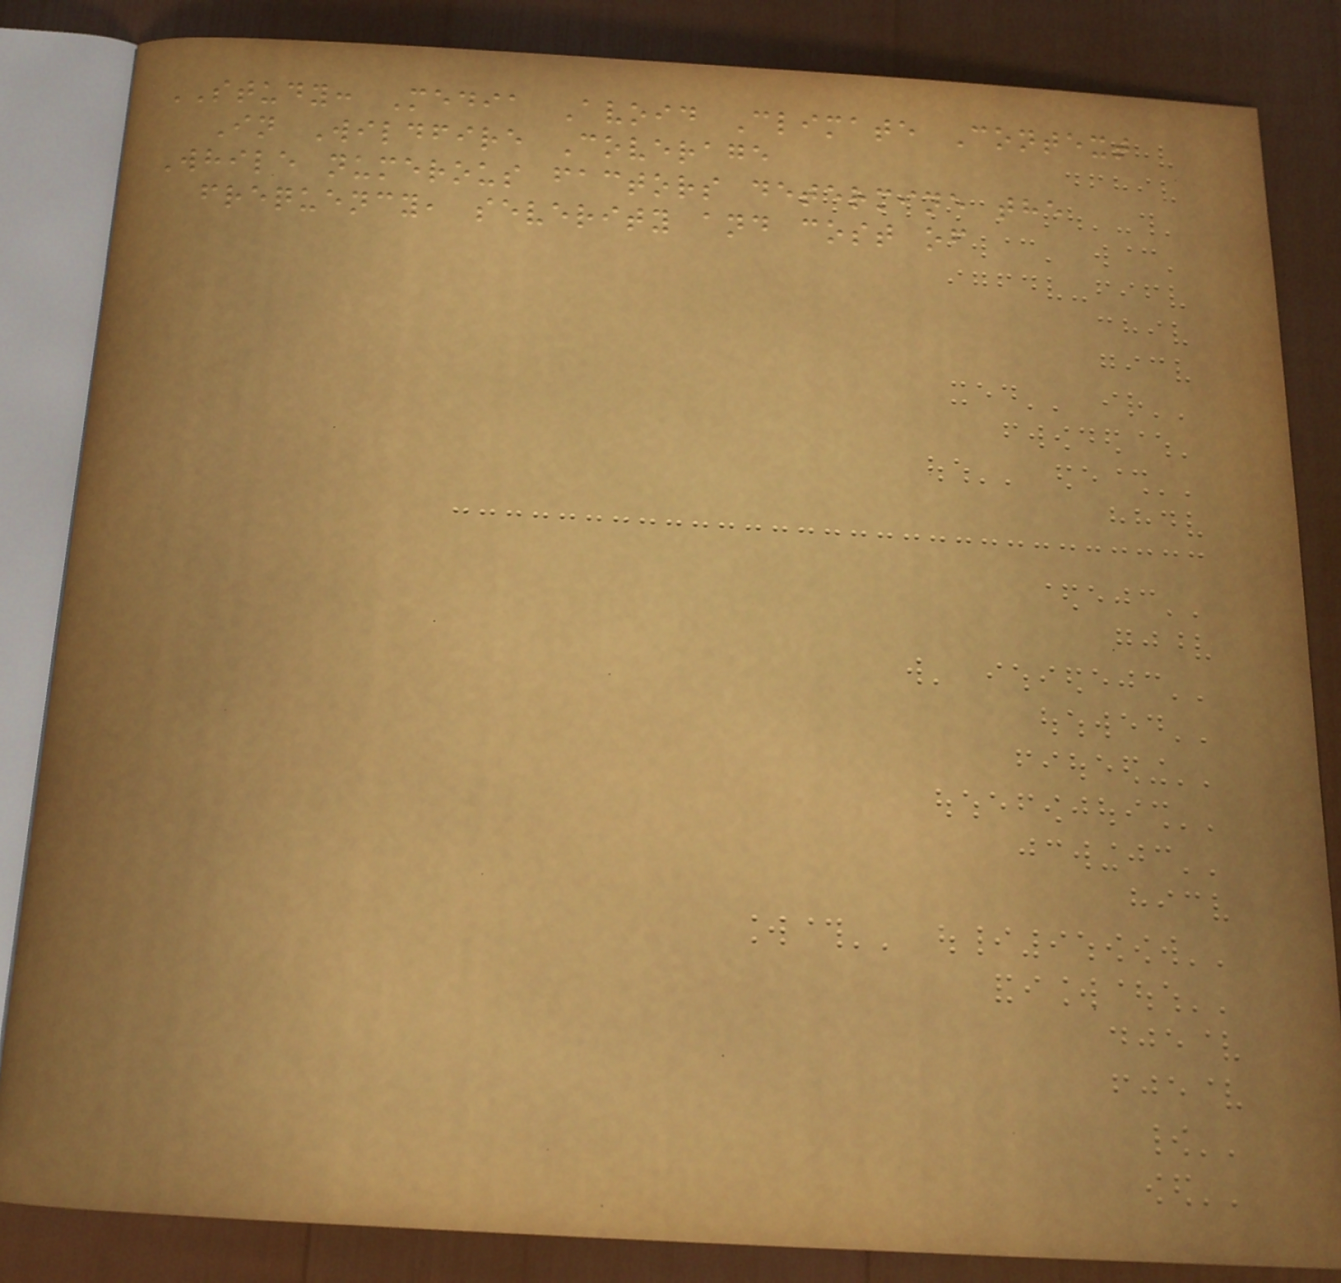STUDY: Media Avoid Climate Context
In Wildfire Coverage
While numerous factors determine the
frequency, severity and cost of
